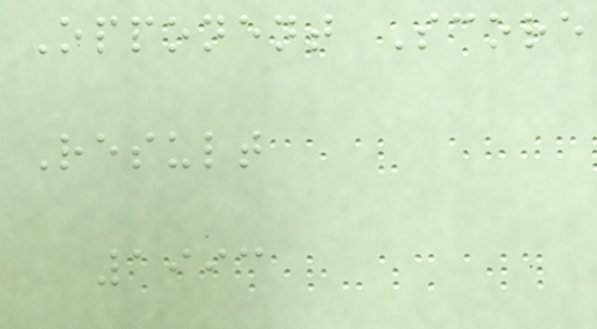Opponent Score
Result
1993
